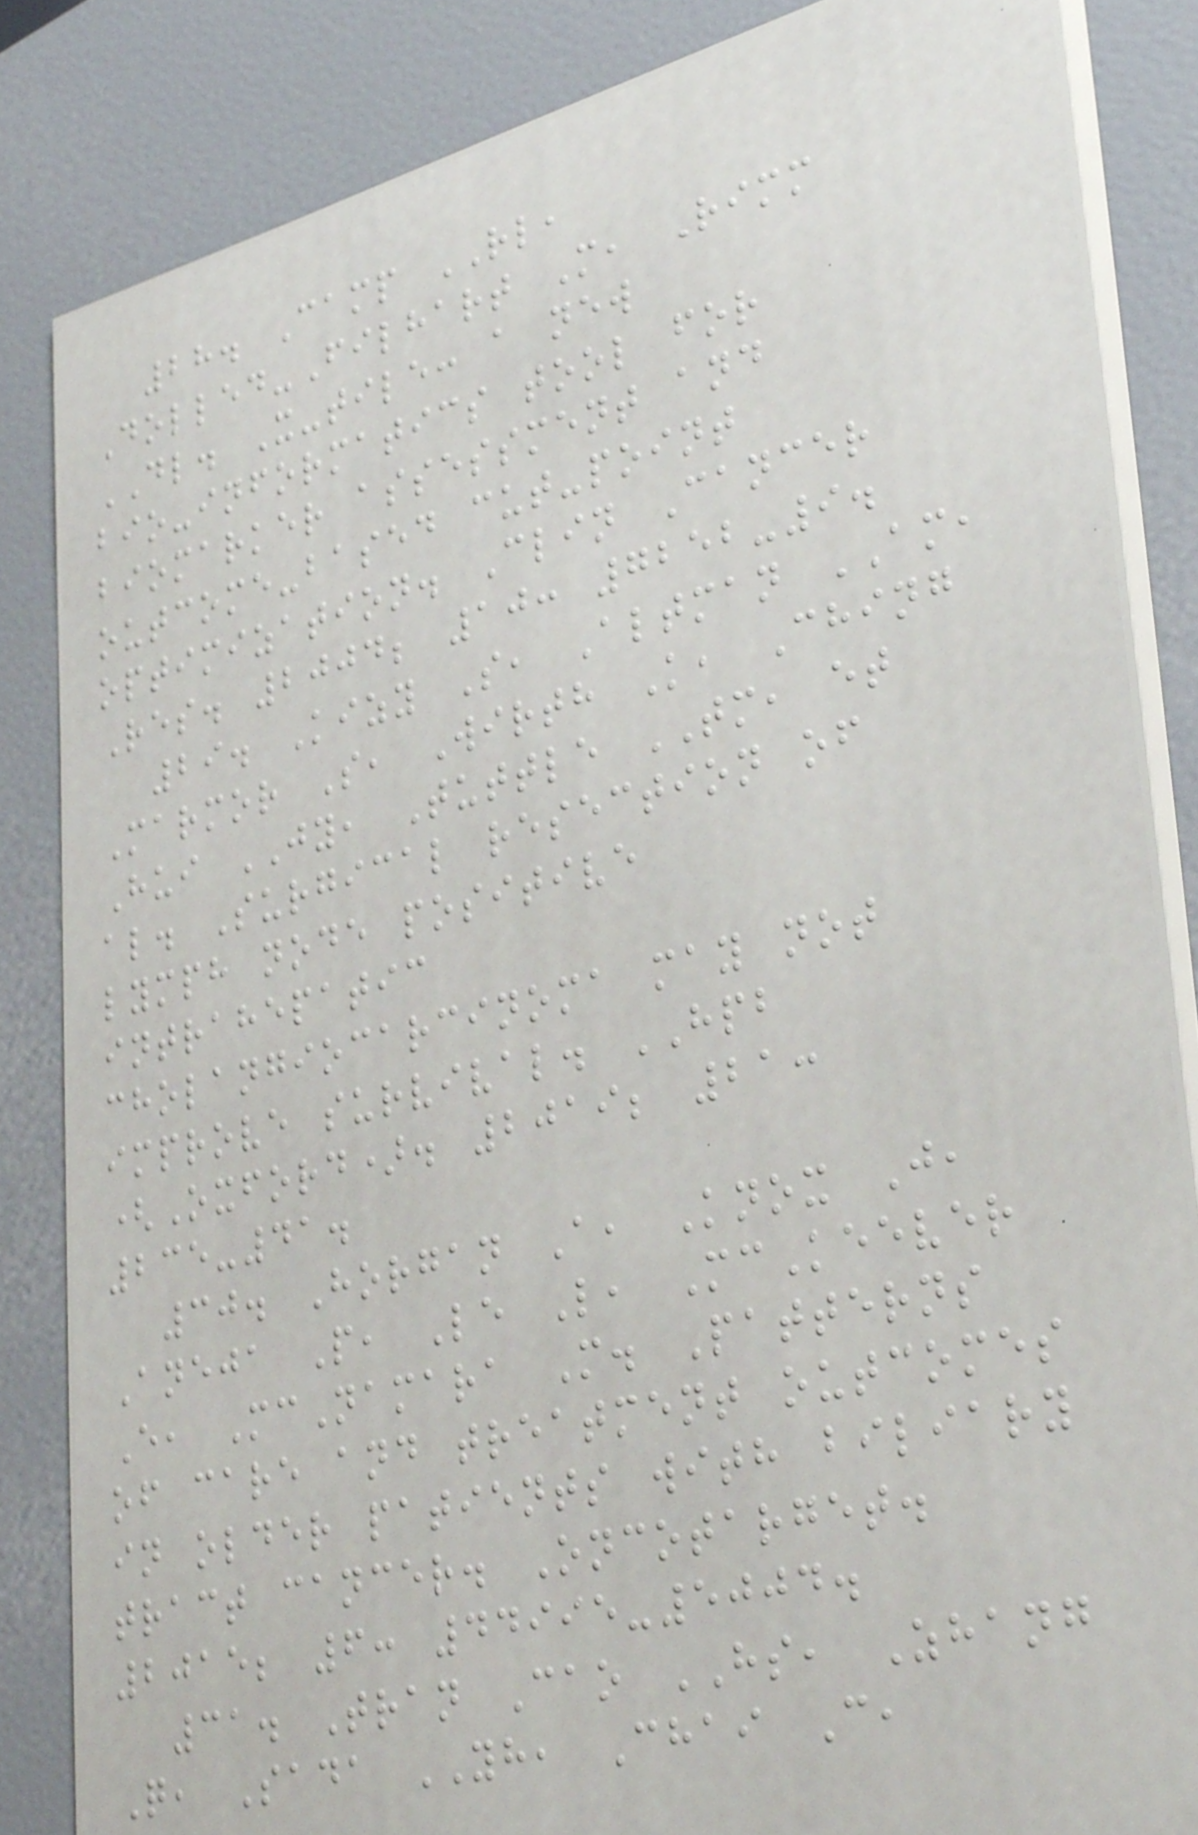28. Camp RL,
Dolled-Filhart M, Rimm
DL. X-tile: a new
bio-informatics tool for
biomarker assessment and
outcome-based cut-point
optimization. Clin Cancer
Res. 2004; 10: 7252-9.
29. Kizy S, Altman AM,
Marmor S, Wirth K, Ching
Hui JY, Tuttle TM, et
al. Surgical resection of
lymph node positive
intrahepatic
cholangiocarcinoma may not
improve survival. HPB
(Oxford). 2019; 21:
235-41.
30. Horgan A, Knox J,
Aneja P, Le L, McKeever
E, McNamara M. Patterns
of care and treatment outcomes
in older patients with biliary
tract cancer. Oncotarget.
2015; 6: 44995-5004.
31. Tran Cao HS, Zhang
Q, Sada YH, Chai C,
